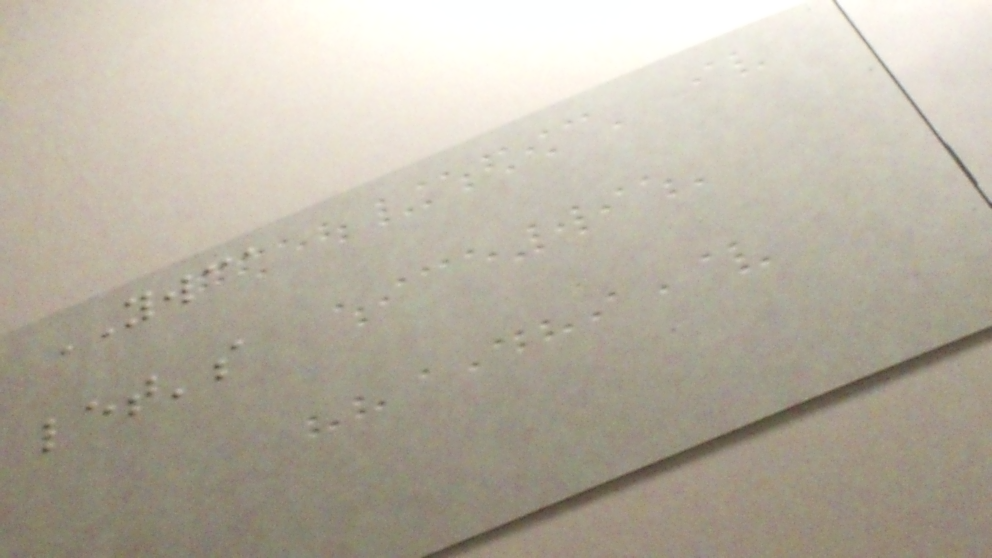YWCA
let's
